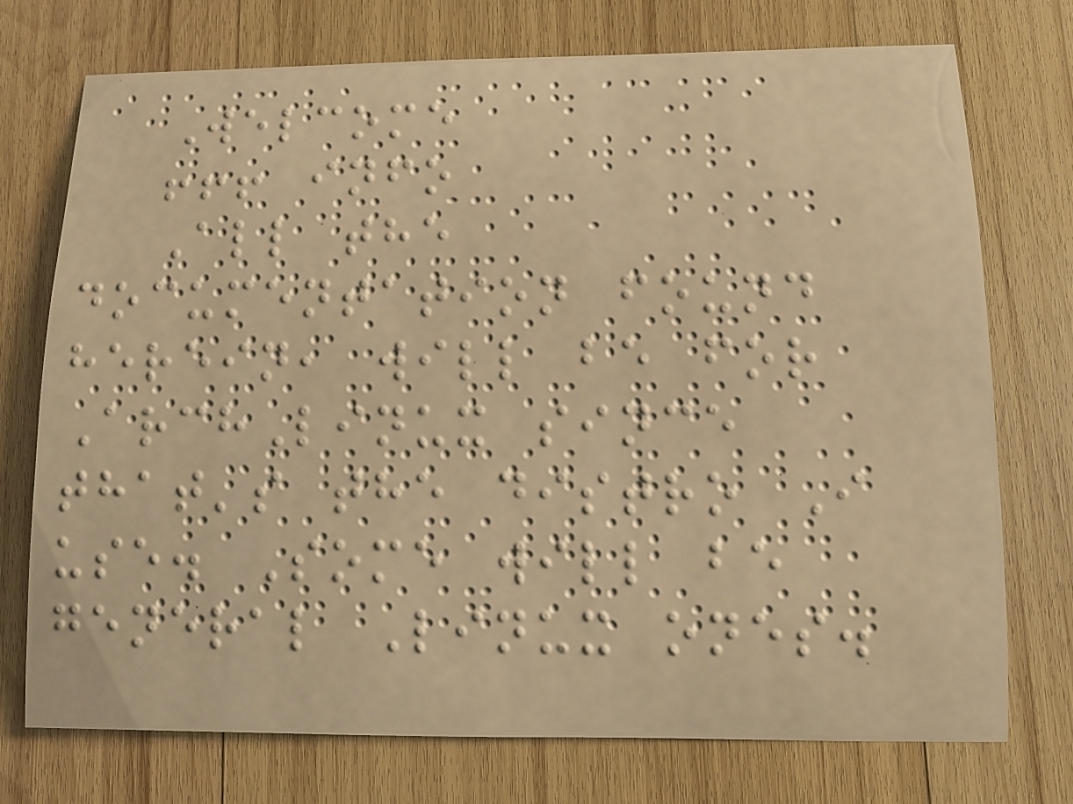Welcome
!!! info
All the
documentation found
herein, will be for
ArchLinux since
that's the distro I
use. Some will be
general Linux ones.
